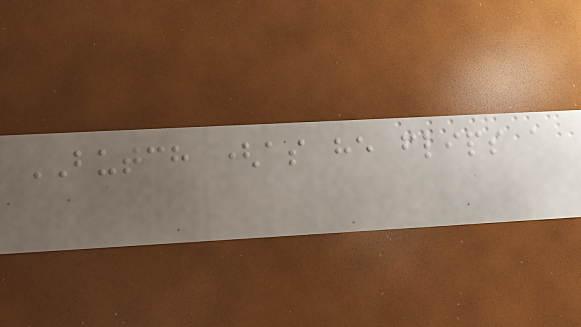BUTCH (as he flips a
